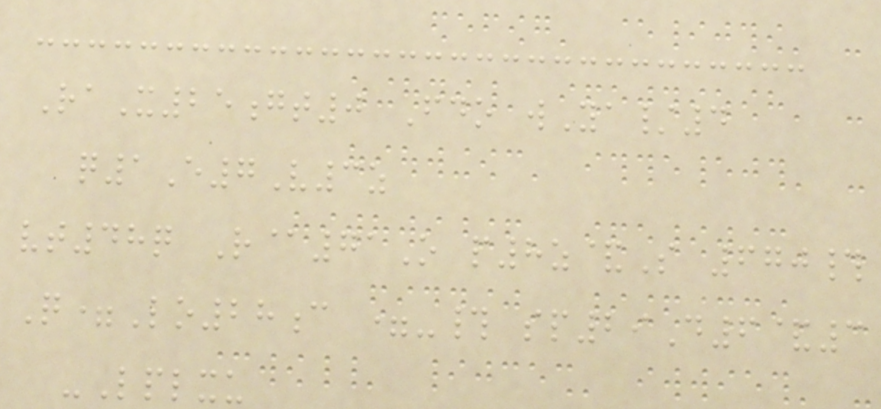RaX25gt0 Fdo wYa/4
q1E7V3z
vt48q R@71O p8z&S 670#
Q=Lo28c =-# sp29D6&3
-Lplxu
